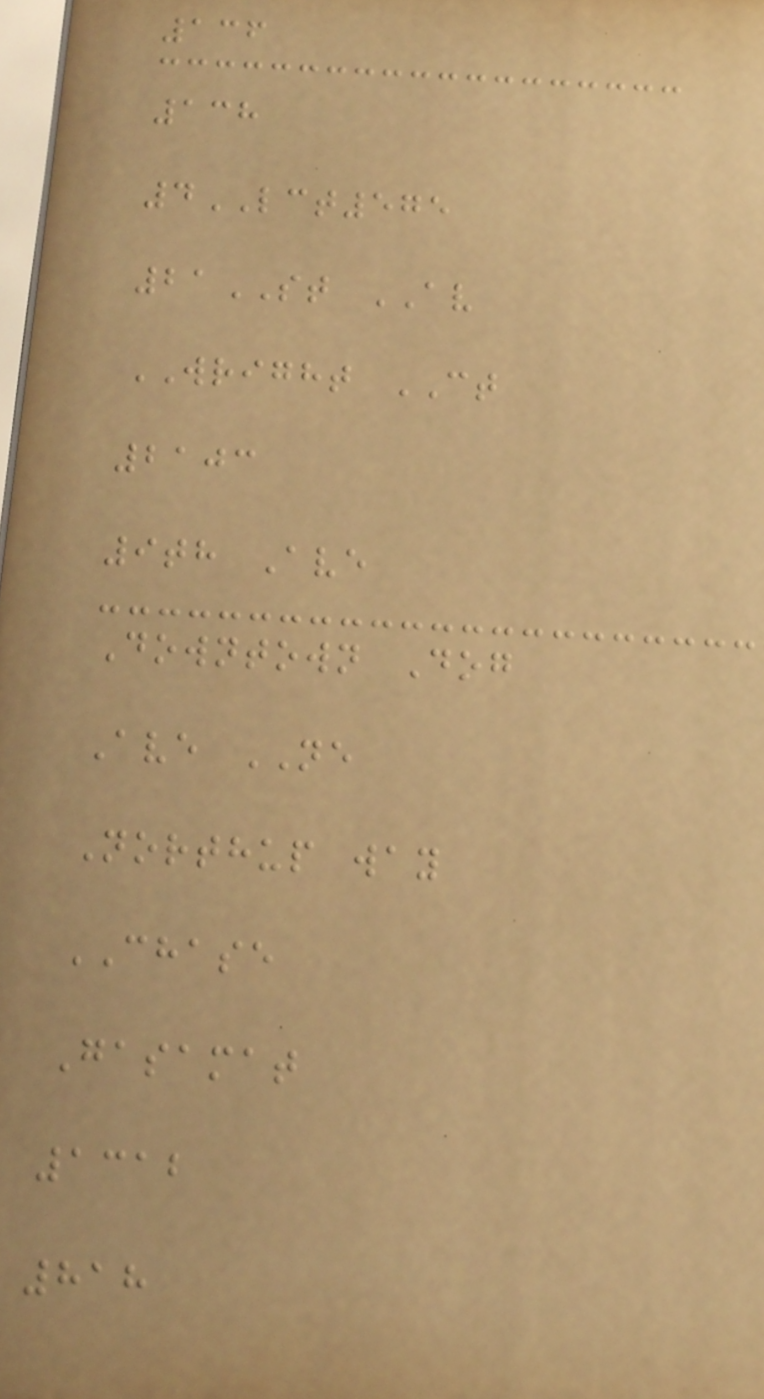136
138
4LCT575
21ST AV
WRIGHT CT
2103
9th Ave
Downtown Dog
Ave NE
Northup way
CHASE
Gasamat
1312
818
